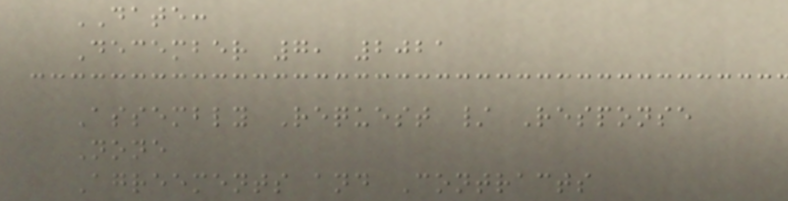DATE:
December 7, 2021
Assembly Request / Response
None
Agreements and Contracts
